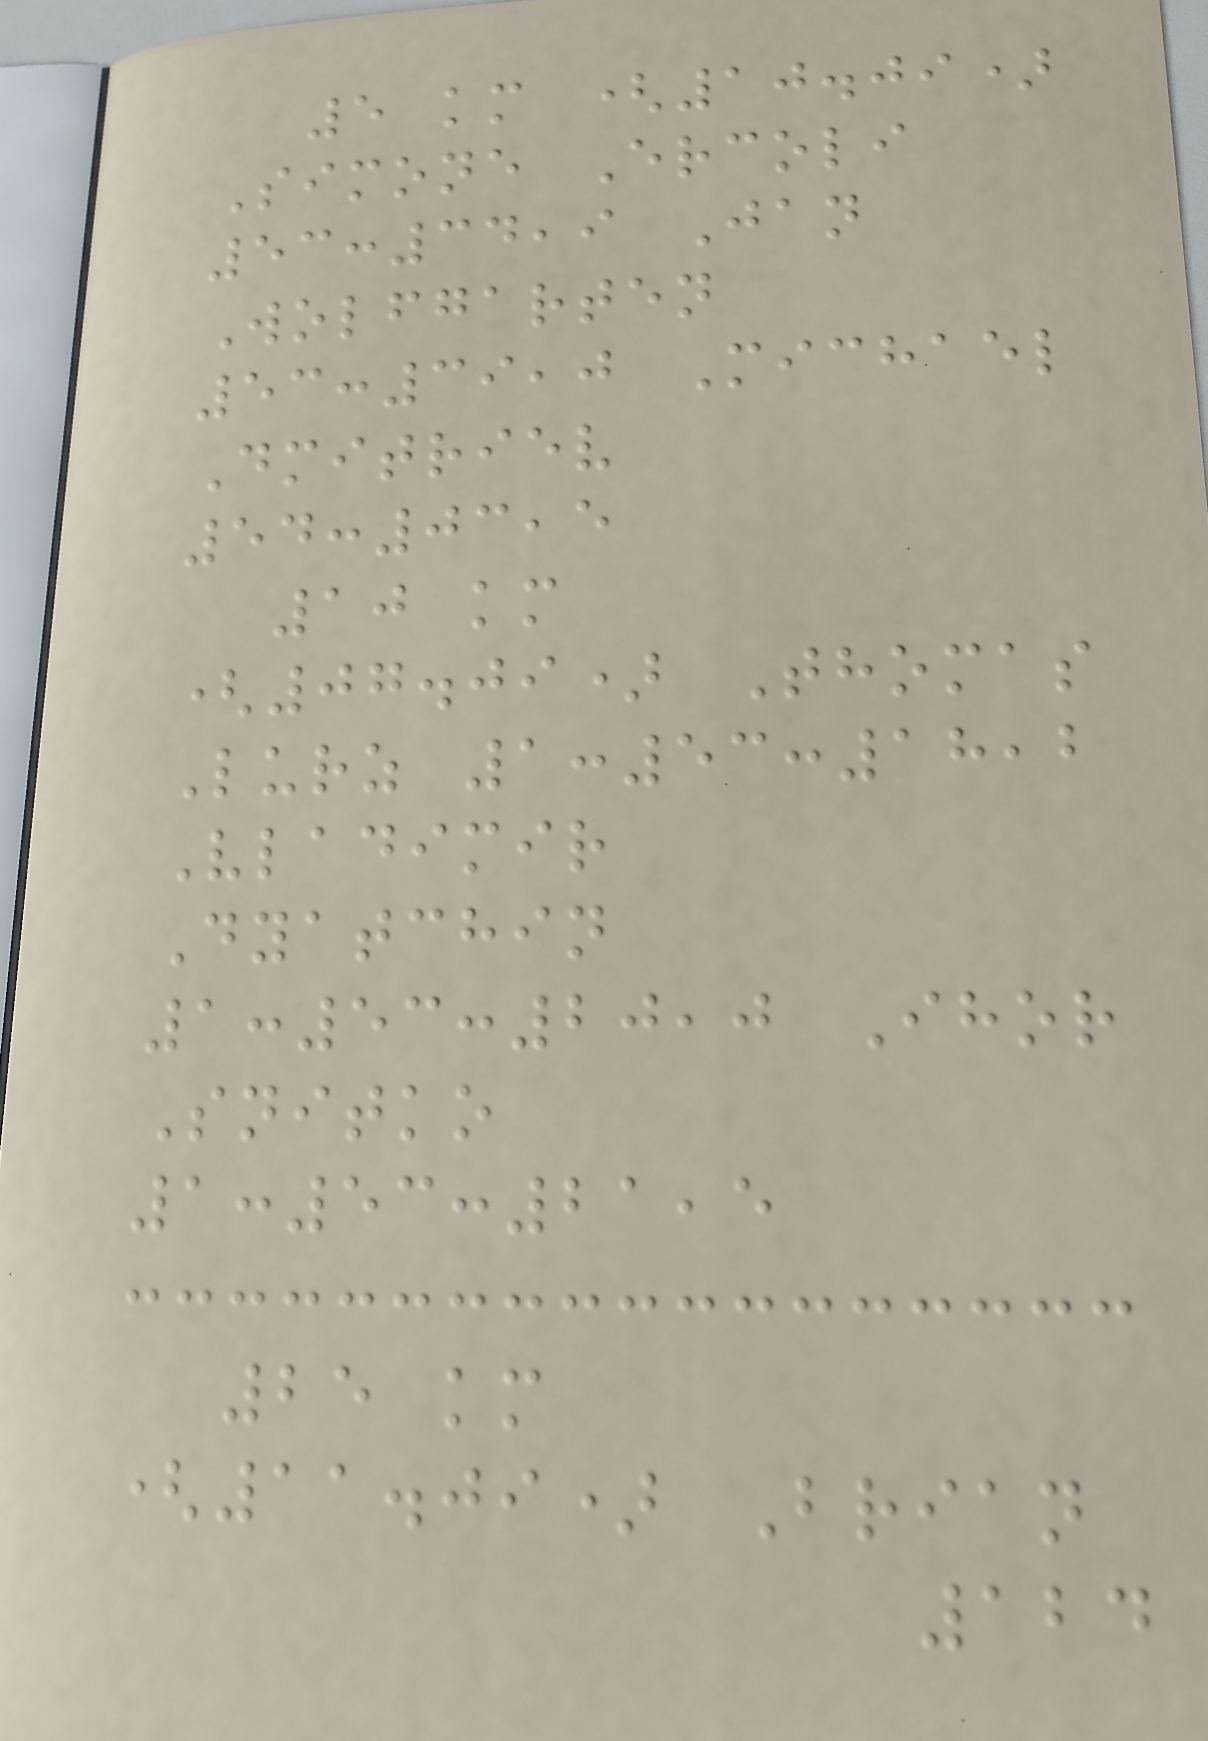5 km (10.09)
Simone Ercoli
53:34,9 Jan
Wolfgarten
53:39,0 Michael
Dmitriev
54:03,5
10 km
(07.09) Thomas
Lurz 1:53:18,2
Vladimir
Dyatchin
1:53:20,0 Ihor
Snitko
1:53:21,5
25 km
(11.09) Brian
124
